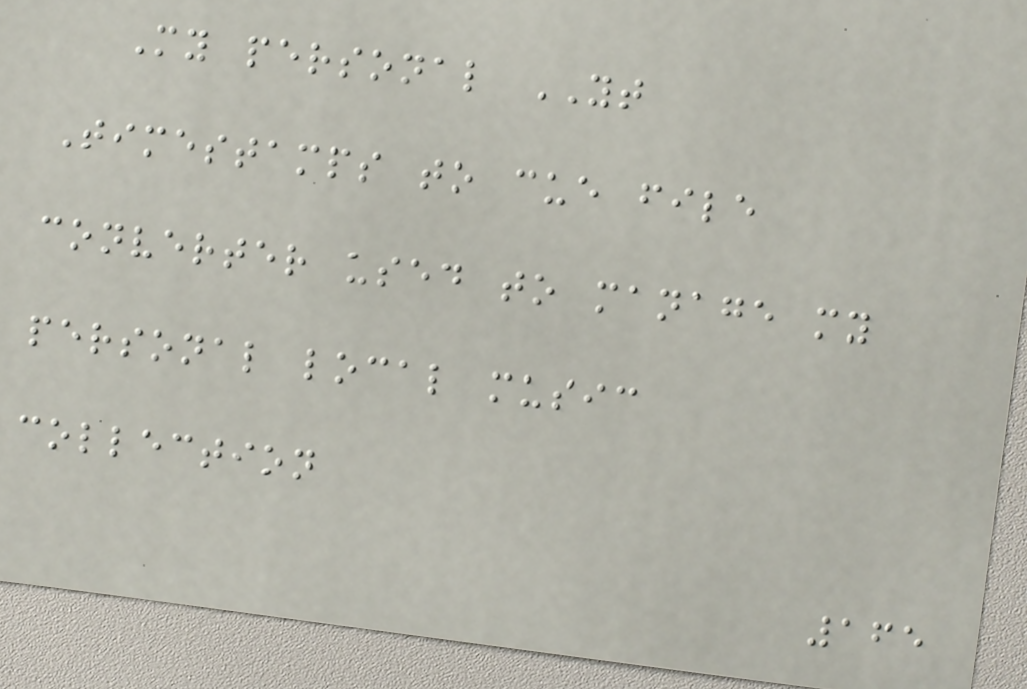My personal YT
Timestamps to cue file
converter used to manage my
personal local music
collection
165
